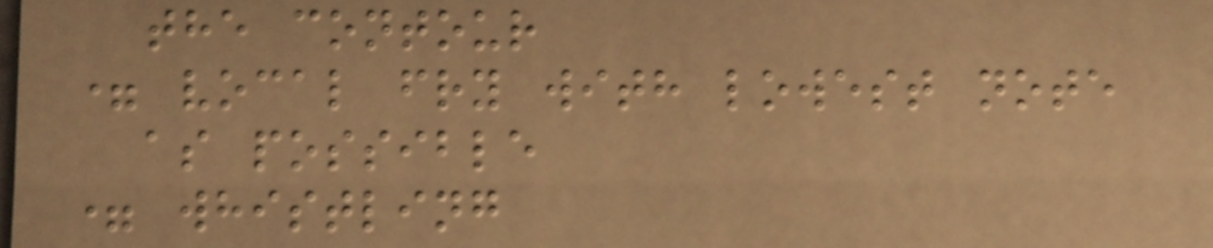the contour
= vocal fry with lowest note
as possible
= whistling
